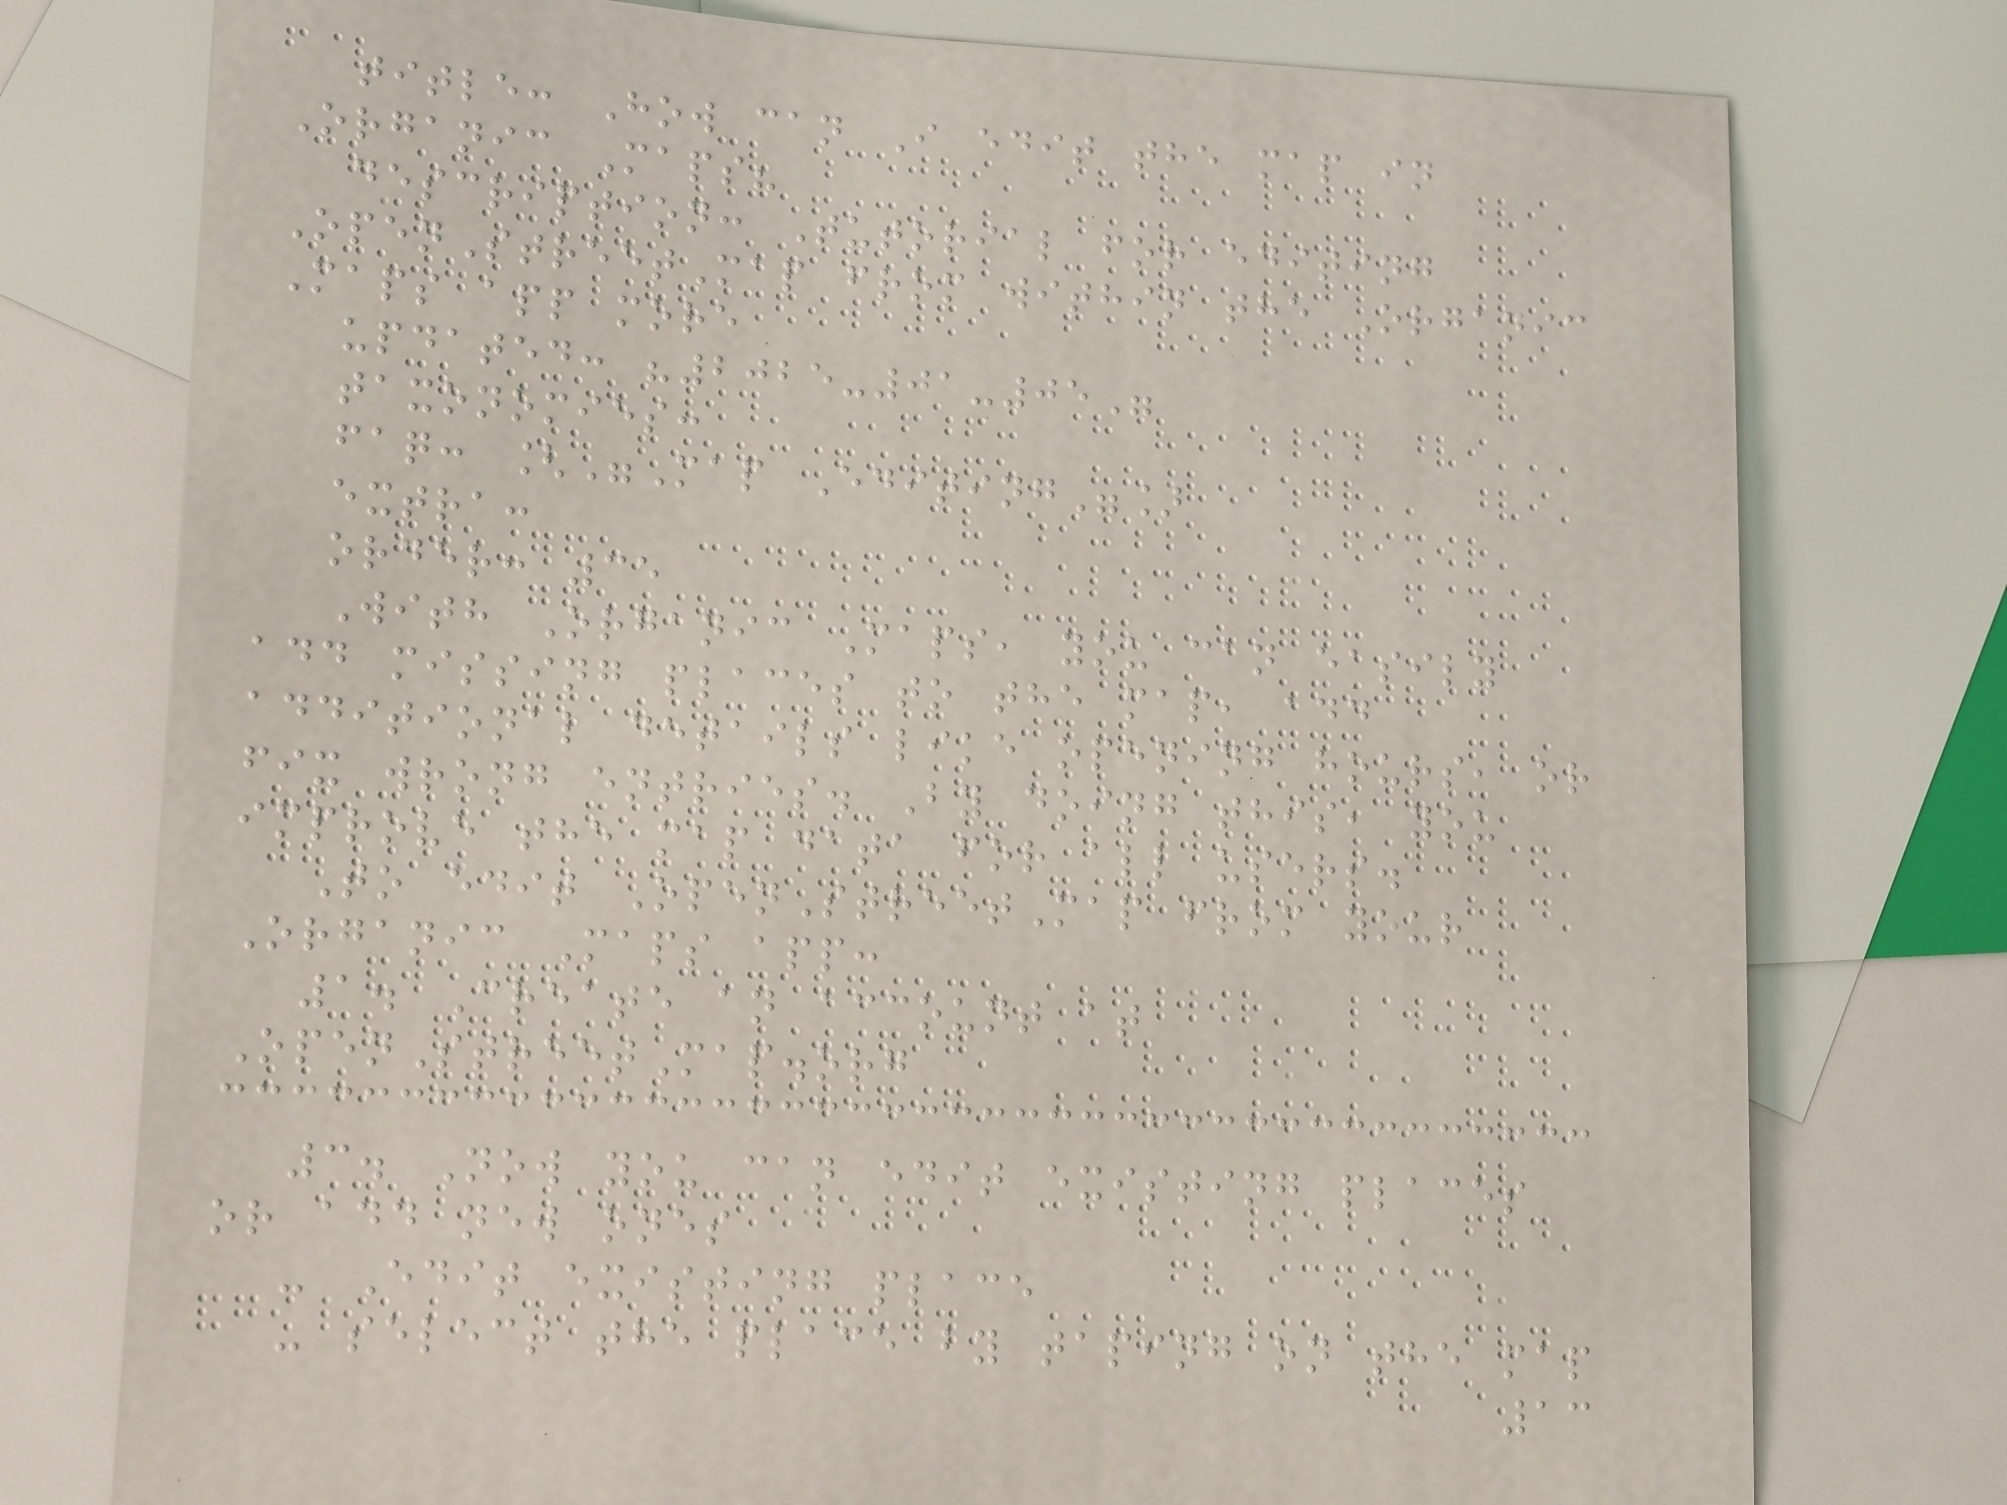title: How can I edit the map in
Organic Maps?
description: Tutorial for editing
OpenStreetMap from within the Organic
Maps app more
updated: "2025-01-05"
taxonomies:
faq: ["Map Editing"]
extra:
order: 35
With Organic Maps, you can easily
add missing places to the map, add
additional details like opening hours, or
fix wrong entries. By doing this, you
improve the map data for all users.
To edit OpenStreetMap from your
Organic Maps app:
1. Create an account at
OpenStreetMap.org
3. Now you can edit existing places
or add new ones
- Edit existing place
- select the place by taping on the map
13
